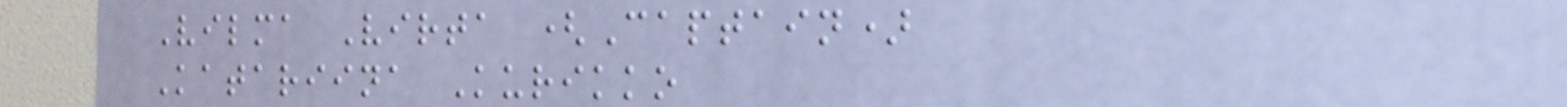Vilma Virta (Captain)
Katariina Kurikko
